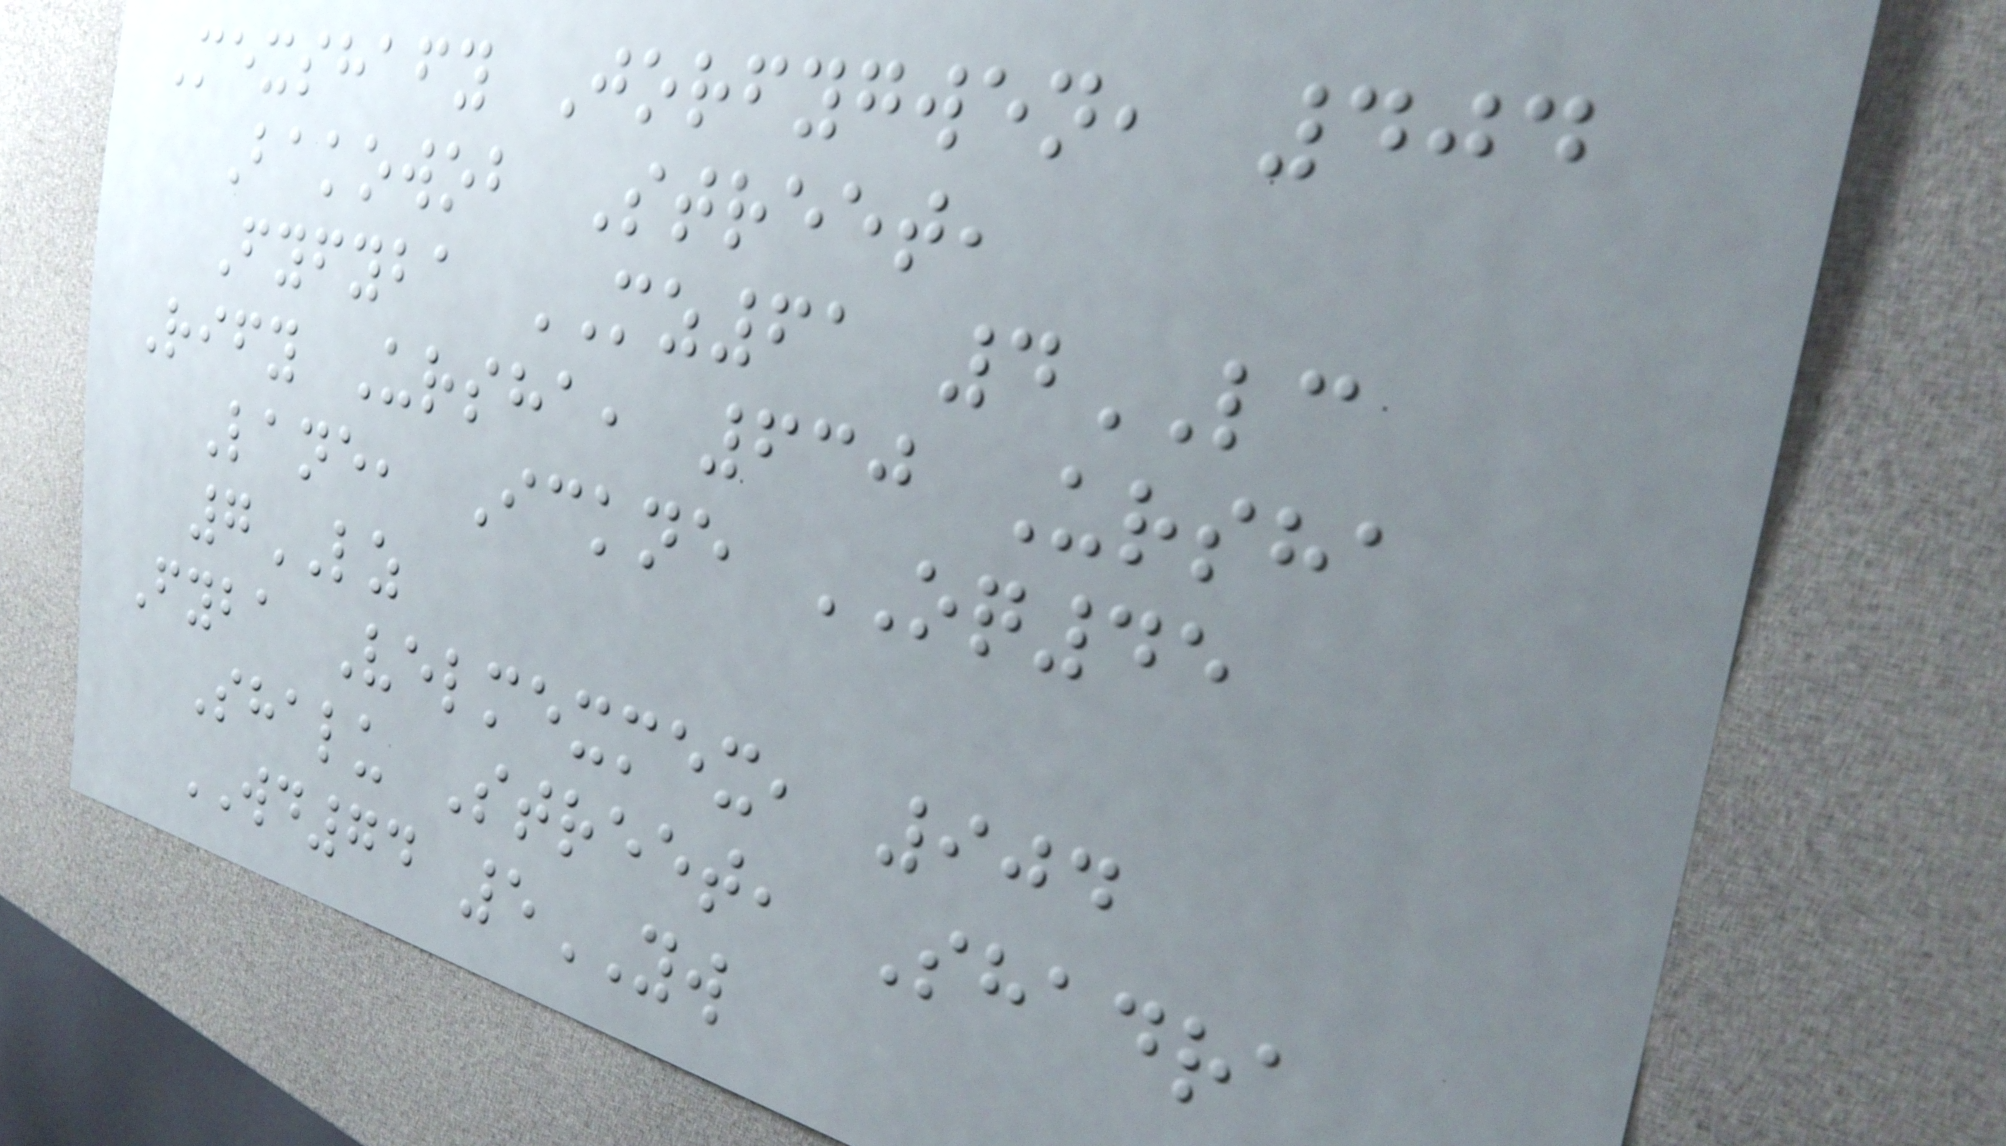Mexshafy Jorfygwen, 404
Bakowob Street,
Fyfyba MZ61 4LC
Rify Ursha, 630 Ursha
Lane, Ickne OQ45
7LZ
Fyba Velmexmex, 904
Shalu Street, Shadra
WD74 5YW
